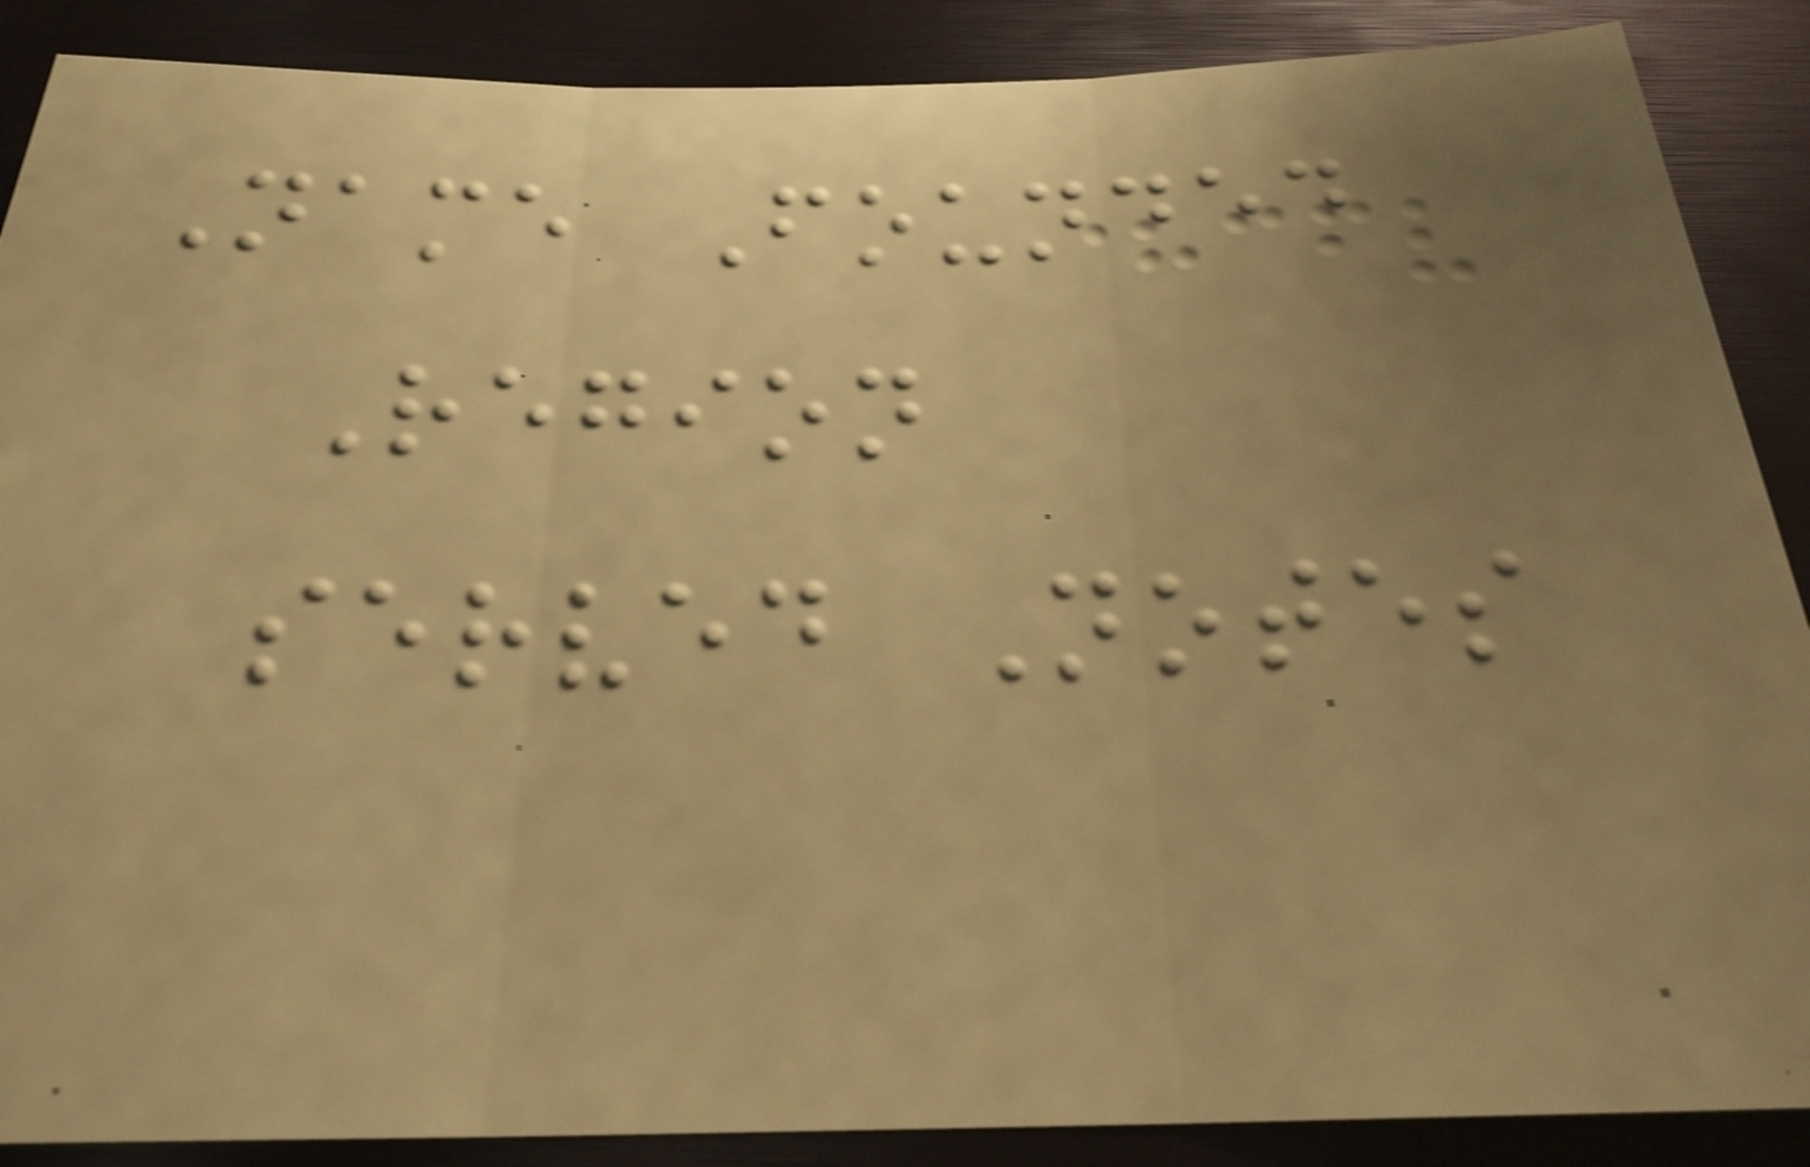Name Founded
Region
served Notes
